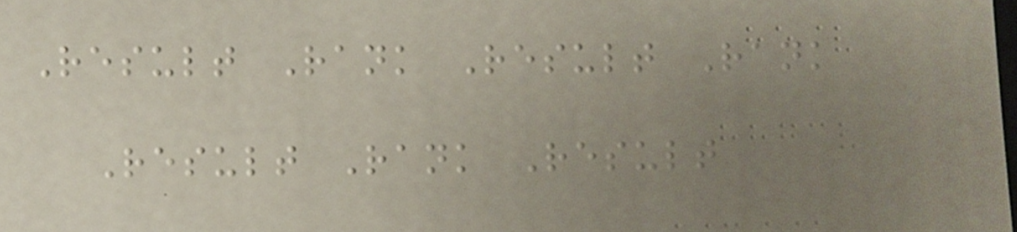Result Rank Result Rank
Result Rank Result
